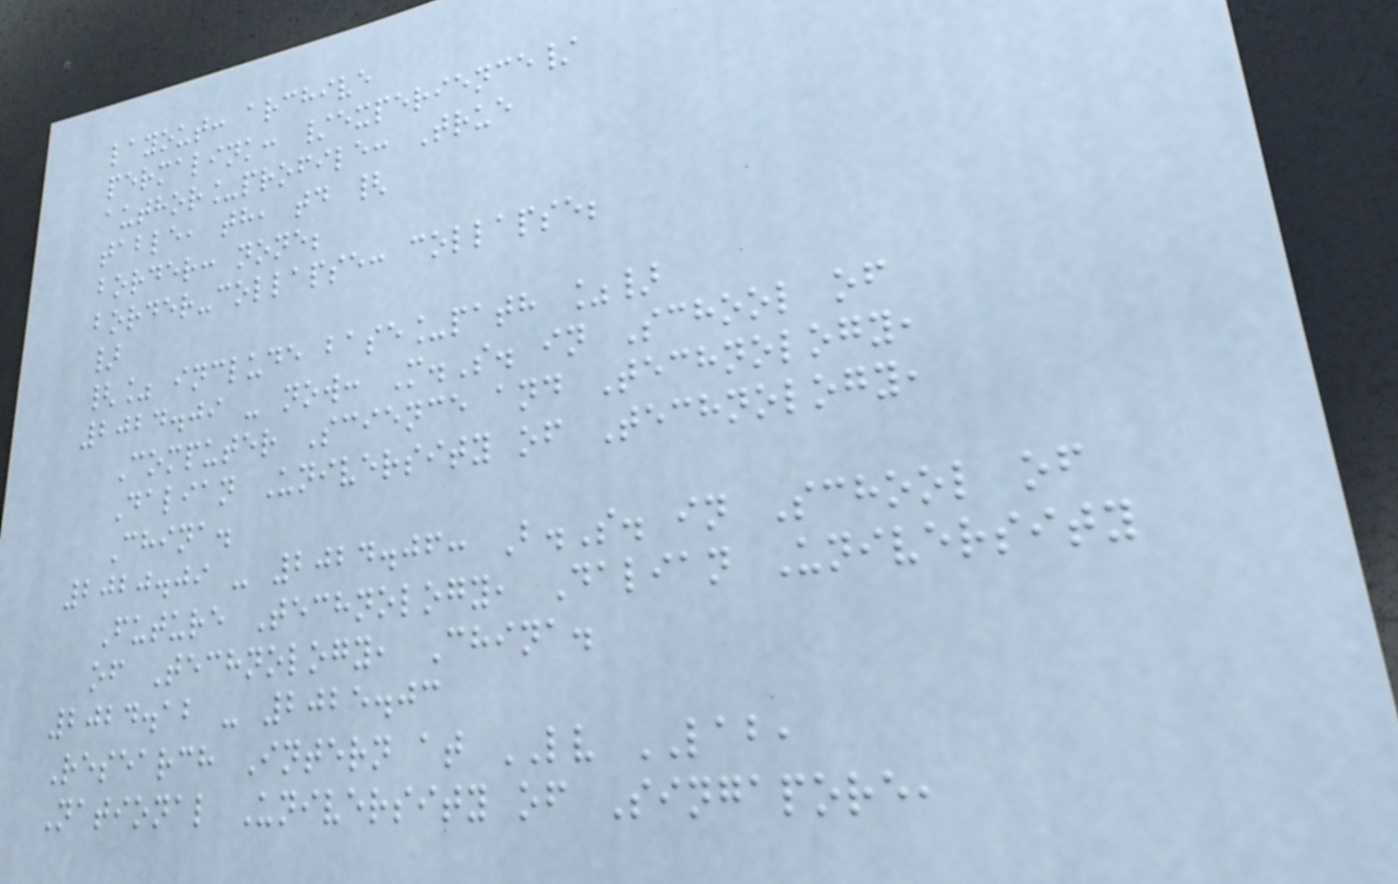layout: archive
permalink: /experience/
author_profile: True
table, th, td {
border: none;
border-collapse: collapse;
}
{% include base_path %}
2024.09 - now: M.S. in School of
Computer Science and Technology,
Dalian University of Technology,
China.
2020.09 - 2024.06: B.S. in School of
Future Technology, Dalian University
of Technology, China.
2024.12 - 2025.03
Research Intern at LV LAB,
National University of Singapore,
